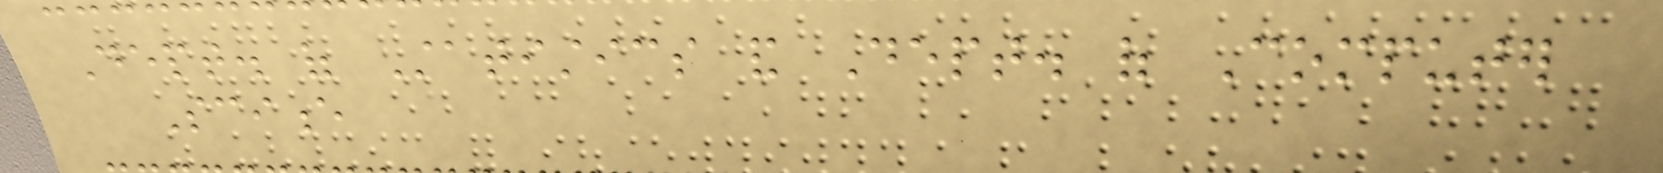Dept. of Statistics and Dept. of Computer
Science
